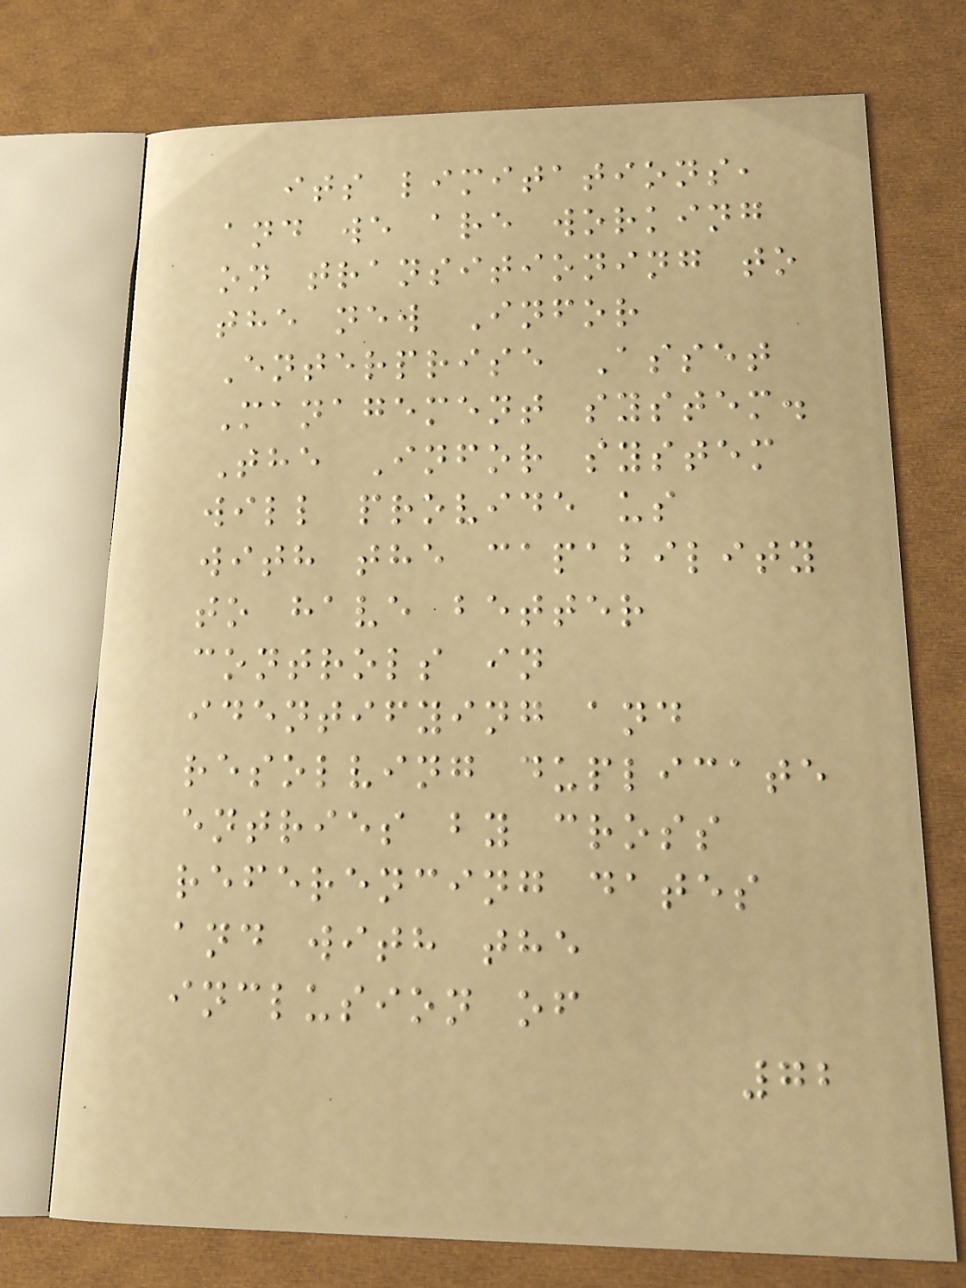its limitations,
and we are working
on transitioning to
the new Infor
Enterprise Asset
Management system.
The Infor system
will provide us
with the capability
to have better
controls in
identifying and
resolving duplicate
entries by cross
referencing dates
and with the
inclusion of
72
